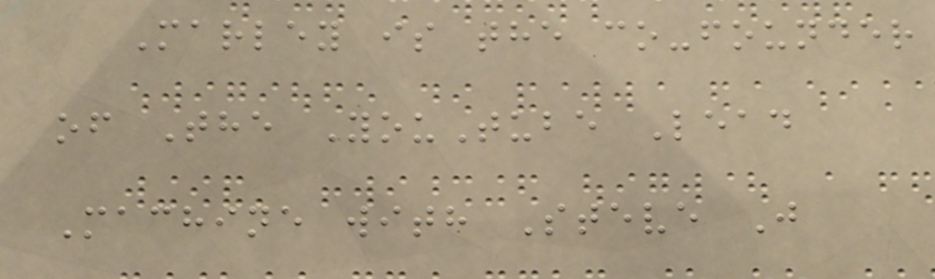Marley is the co-founder
of The YouTube Lead
Machine with Steve J
